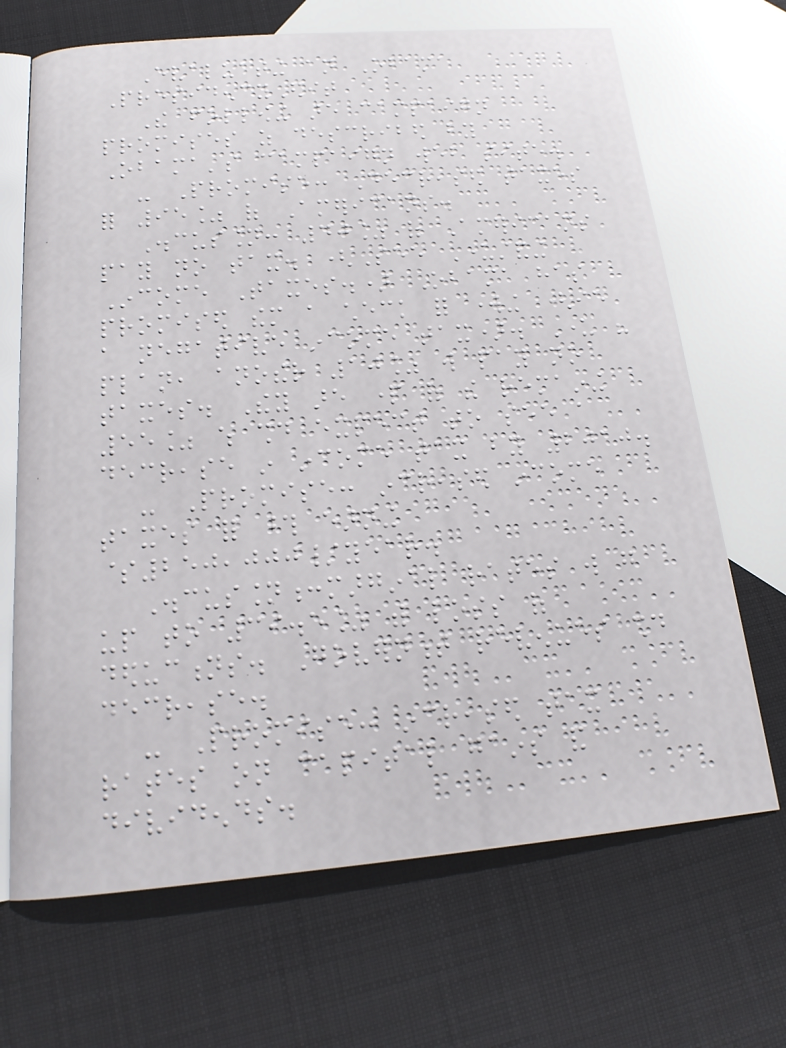Evaluating an Obama
PresidencyEdit
The following are campaign
promises as described by
Obama's campaign web site.
- Promise: Decreased taxes
for 95% of Americans.
Discussion: 40% of Americans
pay no tax. (See Understanding
Income Taxes.) Obama has
promised them a check for working (ie
a negative income tax). Under his
plan, another 10% will pay no
taxes. They are part of the remaining
55% which should expect to see a
decrease in income tax by 2010.
- Promise: increased income
taxes for those earning
$250,000/year.
Discussion:marginal rates will go
up to 39.5% with loss of
deductions. Government revenues should
decrease.
- Promise: increased tax
rates on capital gains and
dividends.
